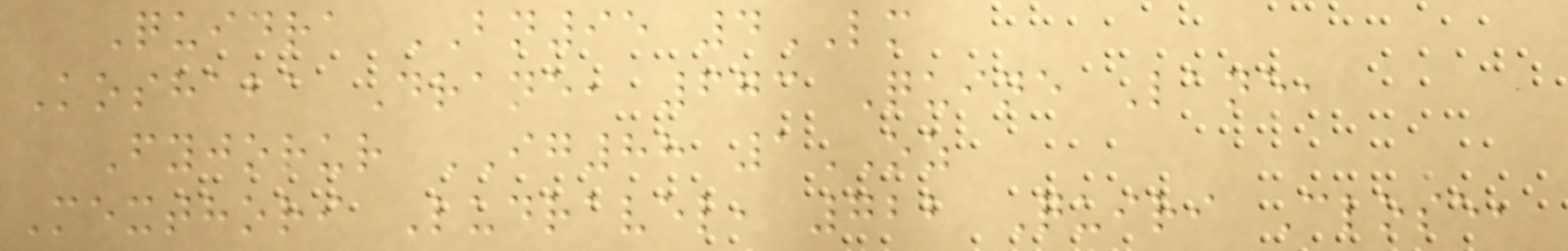Quidra BN95 4LM
Koshaba Drane, 673 Quine Lane,
Fyjorur IG88 1OZ
Mexthori Ludravel, 722 Quiri Close,
